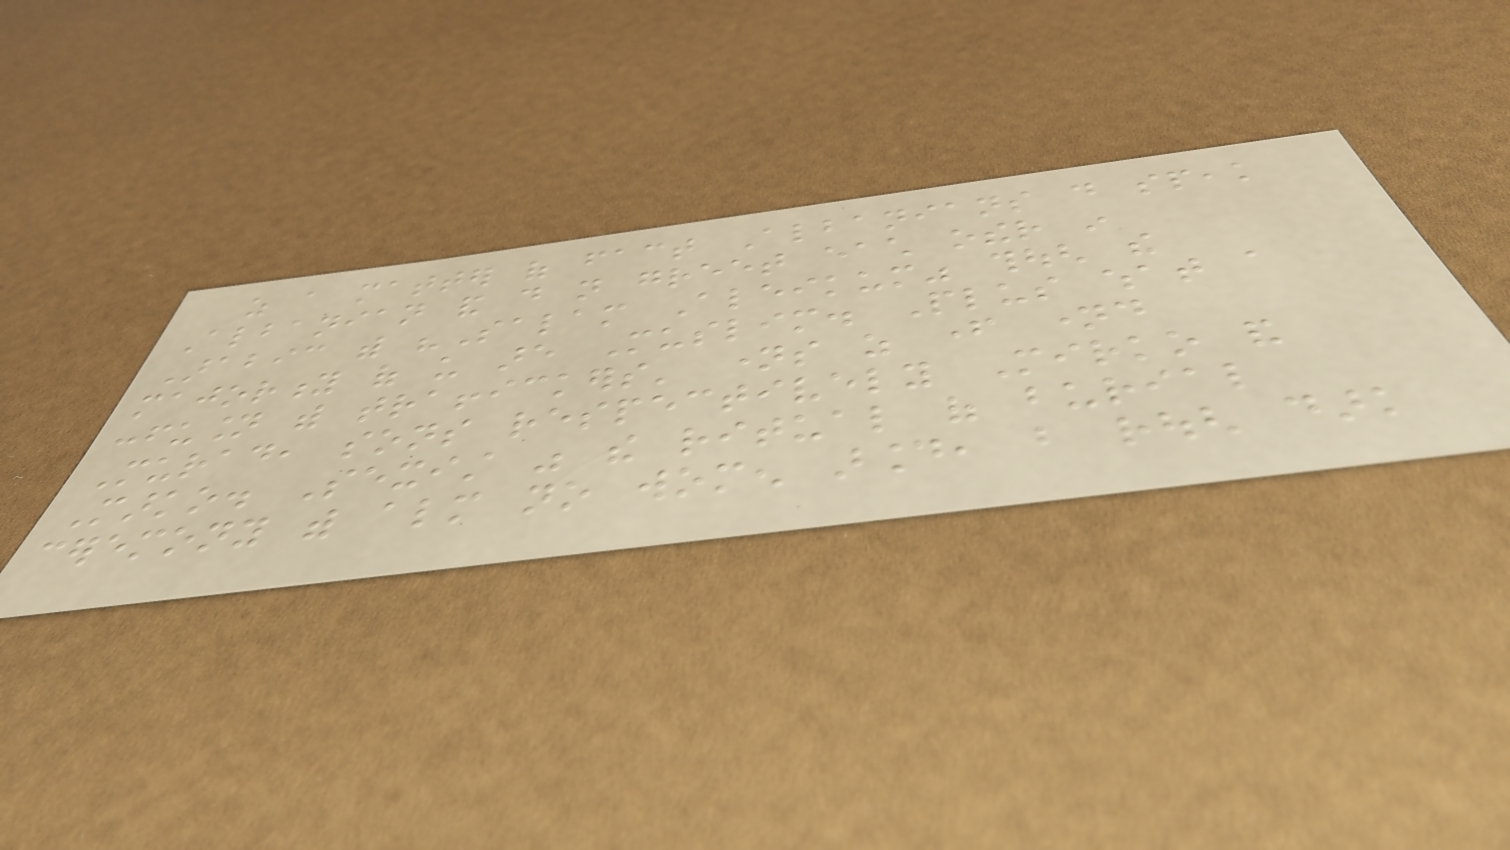as a matter of fact Albanians do speak
Albanian and do not greet each other in
Arabic with "Salam Aleikum" though the
majority of us are Muslim. Plus what a
confusion with traffickers' names as father named
Murad, sons respectively Mirko and
Marko. Sexist was the ritual of burial
ceremony with almost no women around, but rough dark
